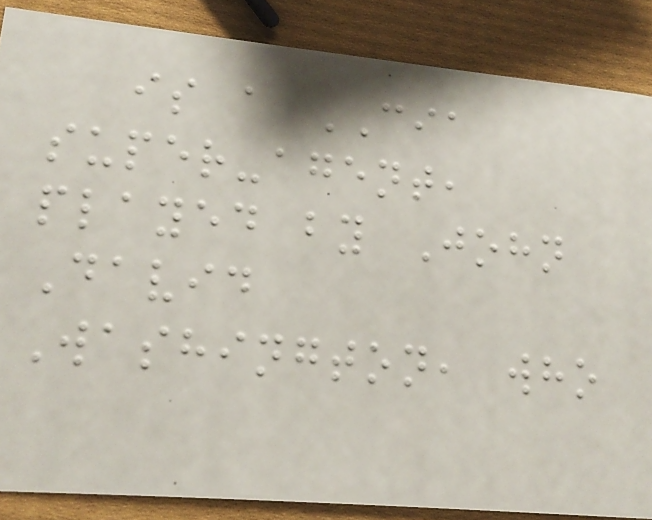is a CIA
super-agent,
played by John
David
Washington, who
